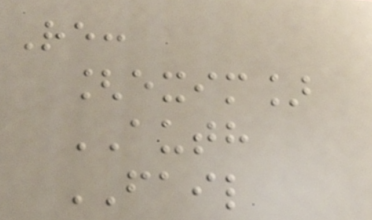Re:
[exim]
AUTH
FAIL
